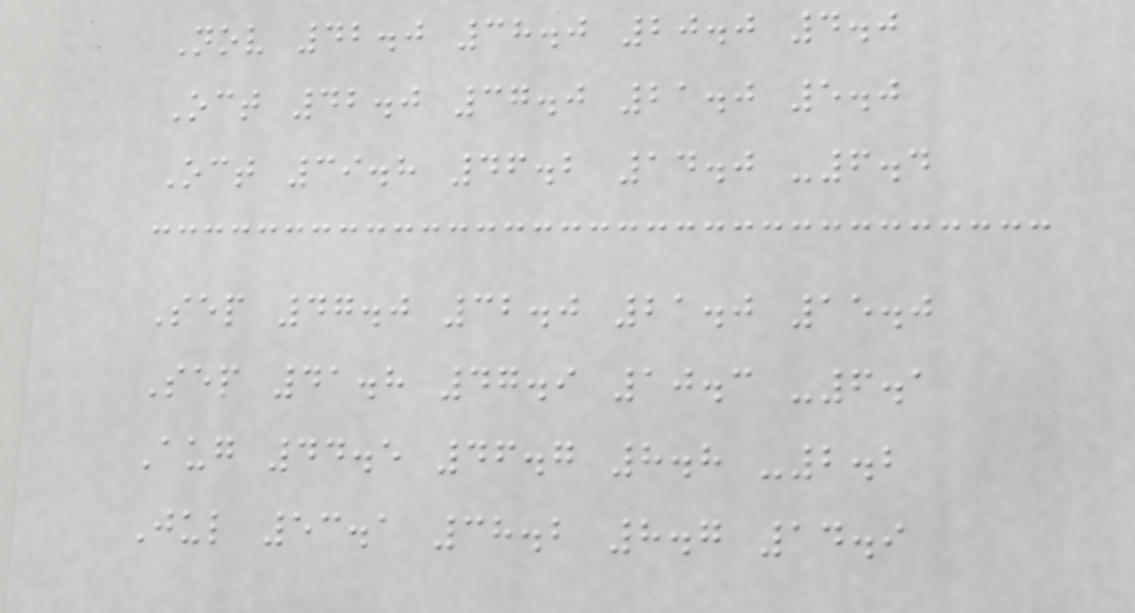Nov 42.0 38.0 20.0 4.0
Oct 42.0 37.0 21.0 5.0
Oct 39.8 46.2 14.0 -6.4
Sep 47.0 32.0 21.0 15.0
Sep 41.8 47.9 10.3 -6.1
Aug 44.5 46.7 8.8 -2.2
Jul 53.1 38.2 8.7 14.9
